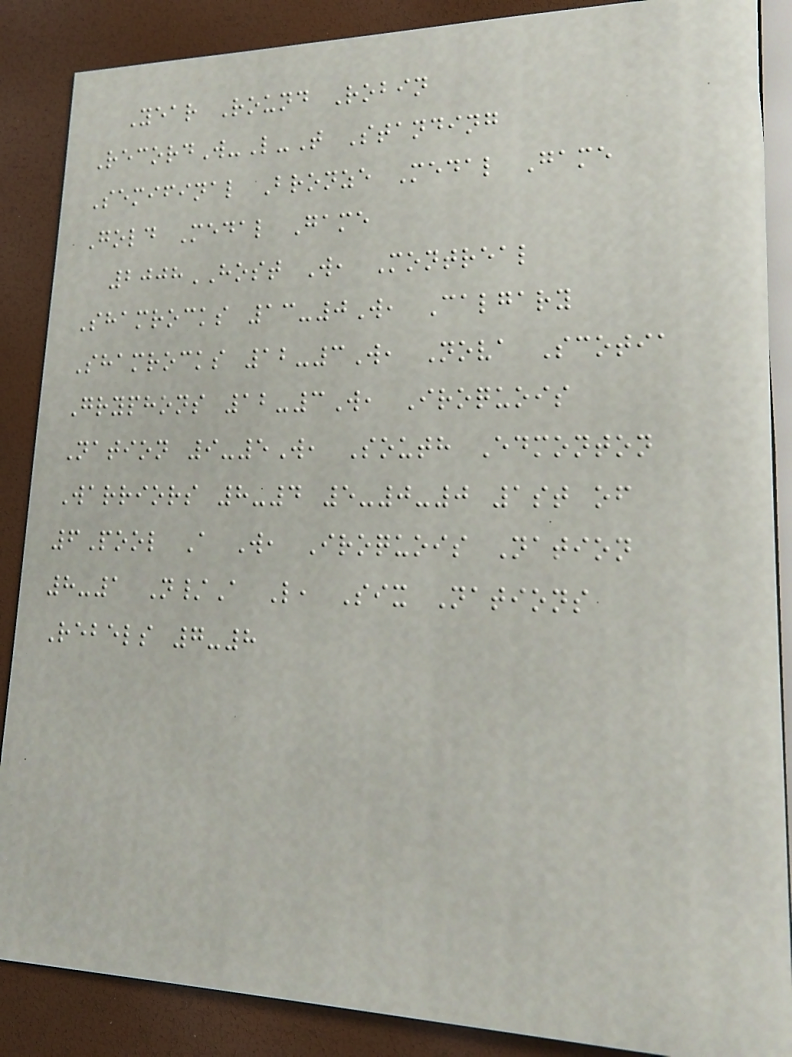Year Round Robin
RecordW-L-T Standing
Semifinal Bronze Medal Game
Gold Medal Game
2008HOST W, Montreal
Shamrocks 13-0W, Calgary
Shamrocks 12-3W, Nova Scotia
Gryphons 12-3W, Iroquois
Nation 9-5W, South Edmonton
Warriors 8-4 5-0-0 1st of
6Pool A W, Iroquois Nation
8-1 N/A L, Six Nations
Rebels 7-8
